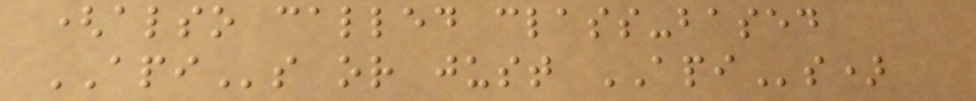(also called class-based
APIs or just APIs)
